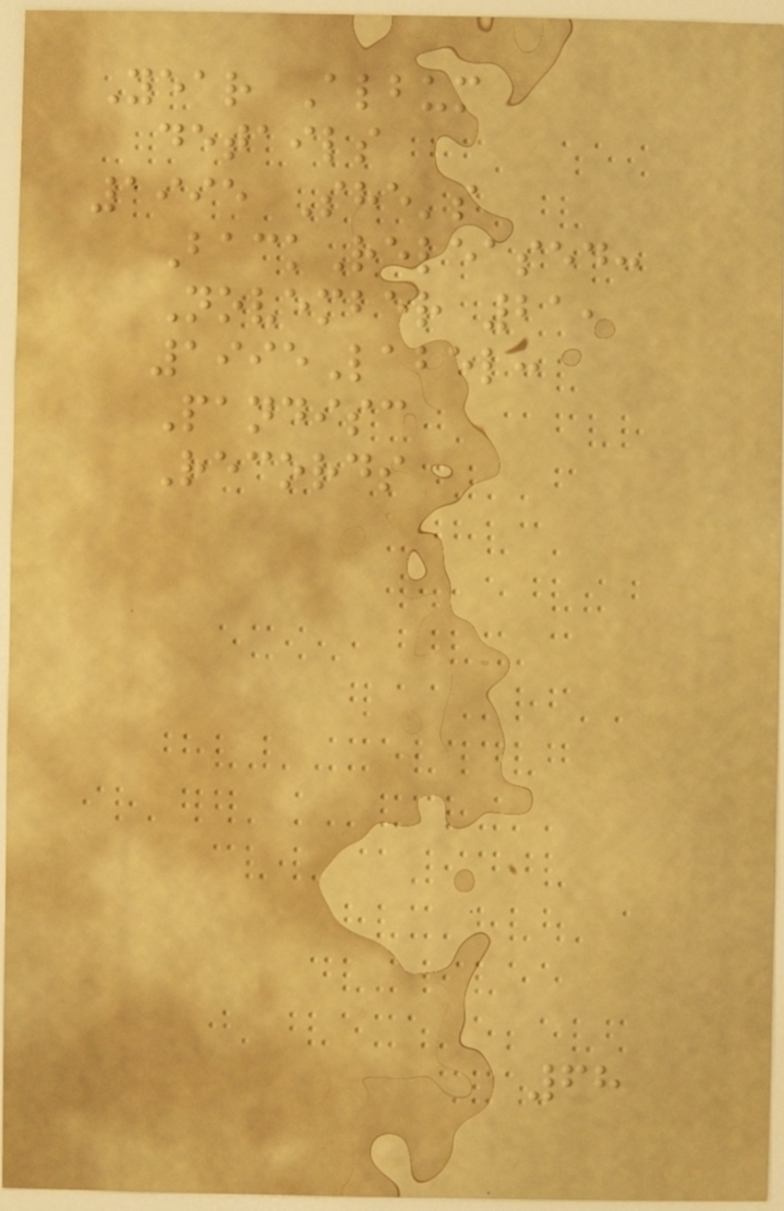Year Album
details
1995 She's
BackReleased:
November 21,
1995Label:
Pandisc
Records
68
